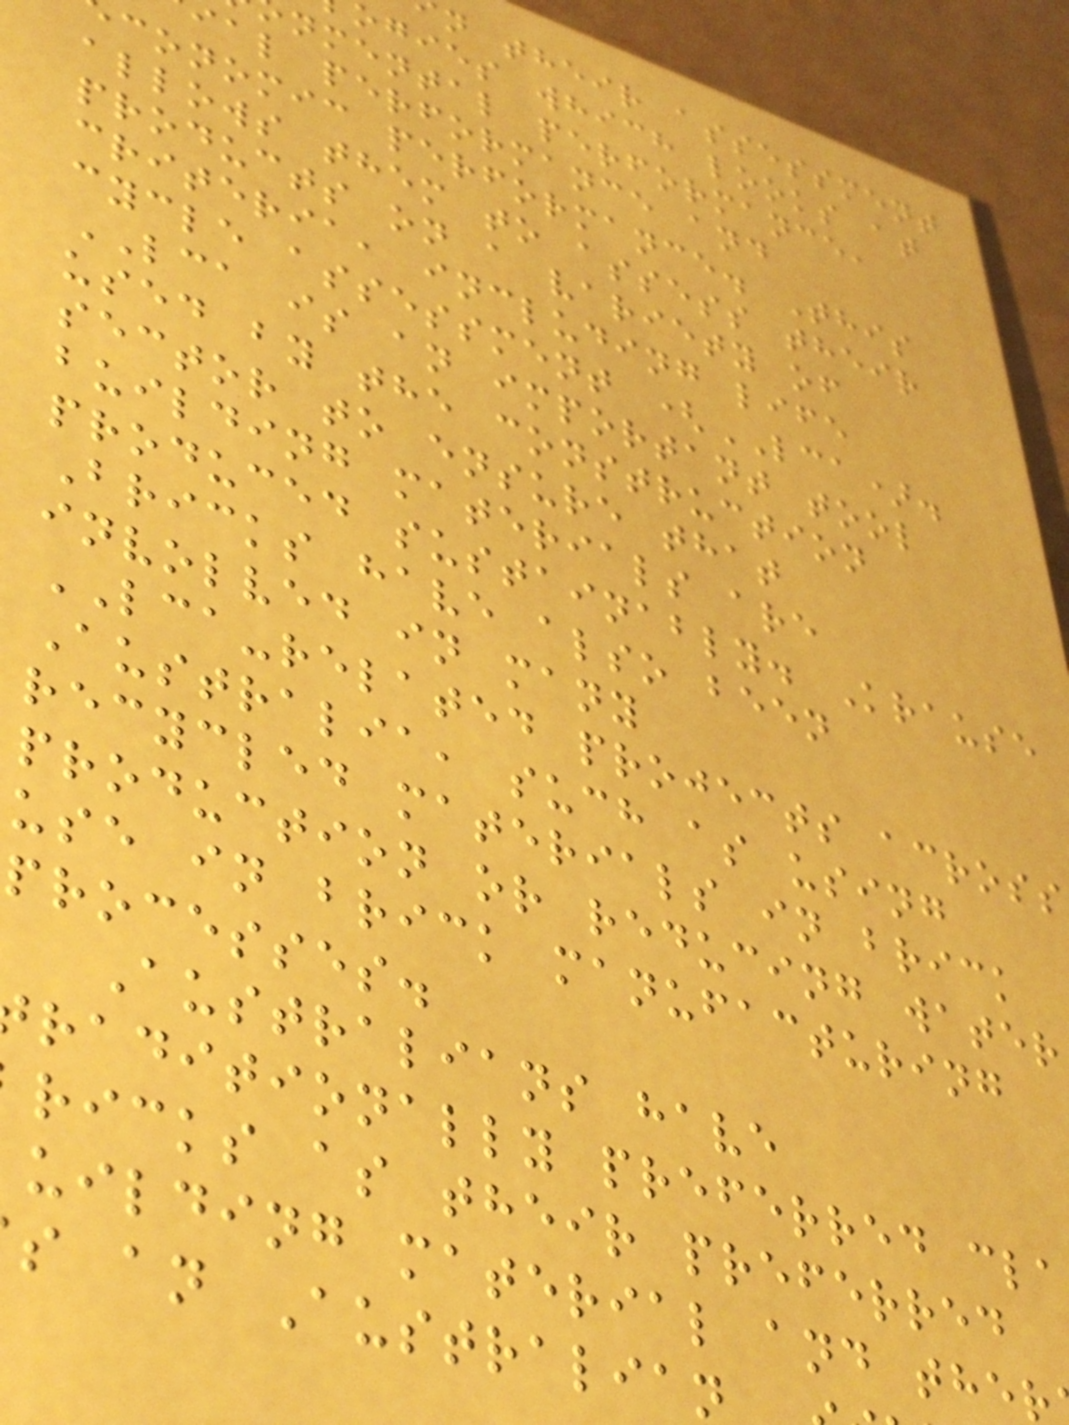n their assessment
ogies which looks at
nmental performance,
ial performance and
conomic performance. This
allows them to assess their
products on a variety of
criteria, including life
cycle assessment (LCA).
LCA is an important tool
used by the construction
sector to ensure that
building materials are
produced sustainably. Krause
Bricks have also been
involved in many
LCA-related projects across
Australia, such as using
recycled materials in brick
production or reducing water
use in brick manufacturing
processes.
Australians have
raditionally preferred cla
ricks as their preferred
uilding material and ther
s an Australian
